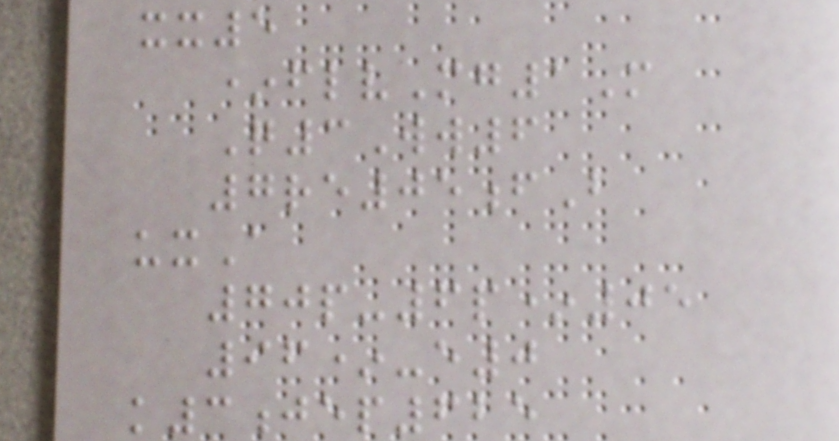xx5
*flvMg1M
Q3Ww6
7re05fB
uxA
70p-6p*05
96*-e0
k3jep625
